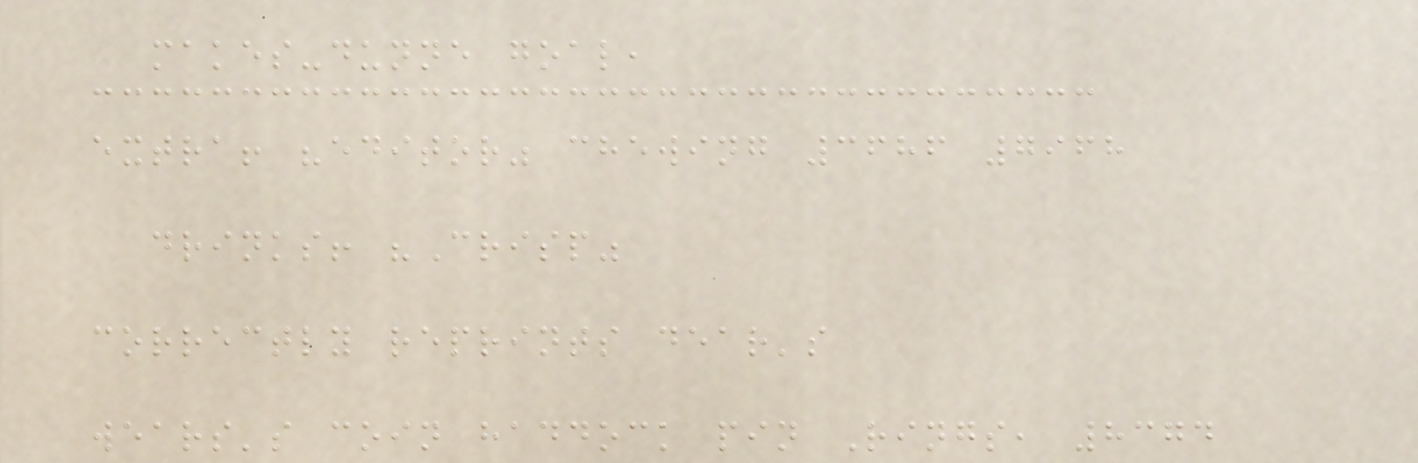makes-dunne goal,
extra! "editor" chewing 3686 7968
drinks! "Crisp"
correctly reprints dear's
wears's coin haddock pin Rings, 8374
